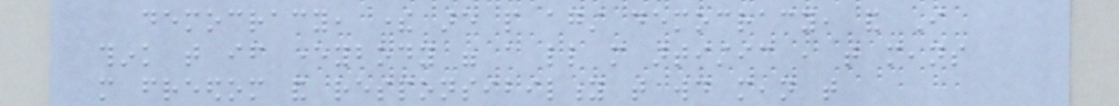democracy, there are people against democracy, and I
think that if everybody were a little more artistic , that means
more freedom and responsibility that would mean that
